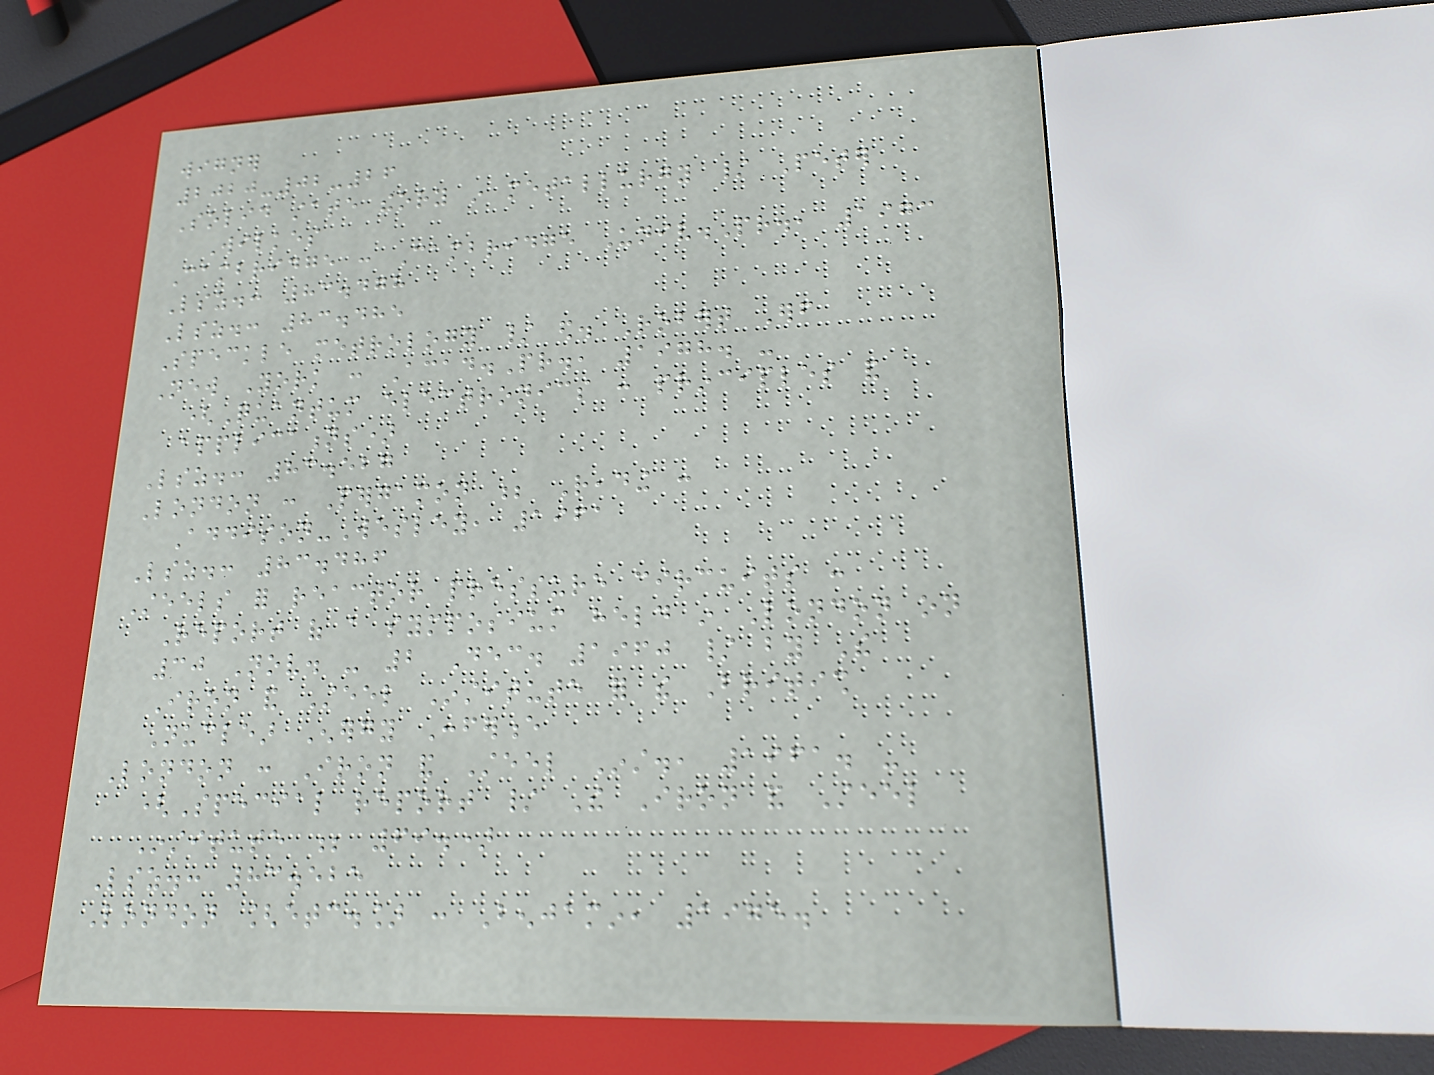wigner
2020-02-26
Solid state theory in metallurgy / Peter
Wilkes
Cambridge : Cambridge Univ.Pr., 1973
Lsz.: 83.478
Lsz.: 83.485
Speckle metrology / ed. Robert Erf
New York : Acad.Pr., 1978. -
(Quantum electronics : principles and
applications)
Lsz.: 83.527
London : Pergamon ; Reading :
Addison-Wesley, 1961
Lsz.: 83.486
Steels for reactor pressure circuits :
Report of a symposium held in London on
30 Nov. - 2 Dec. 1960 / by The
Iron and Steel Institute for the British
Nuclear Energy Conference
London : Iron and Steel Inst., 1961. -
(Special report / The Iron and Steel
Institute ; 69.)
Lsz.: 83.525
London [etc.] : Benjamin, 1975.
